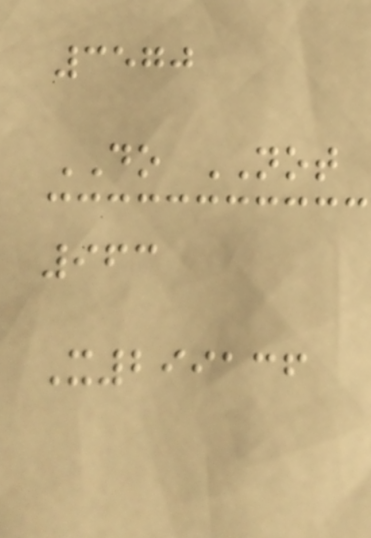3570
DO NOT
963
X299136
